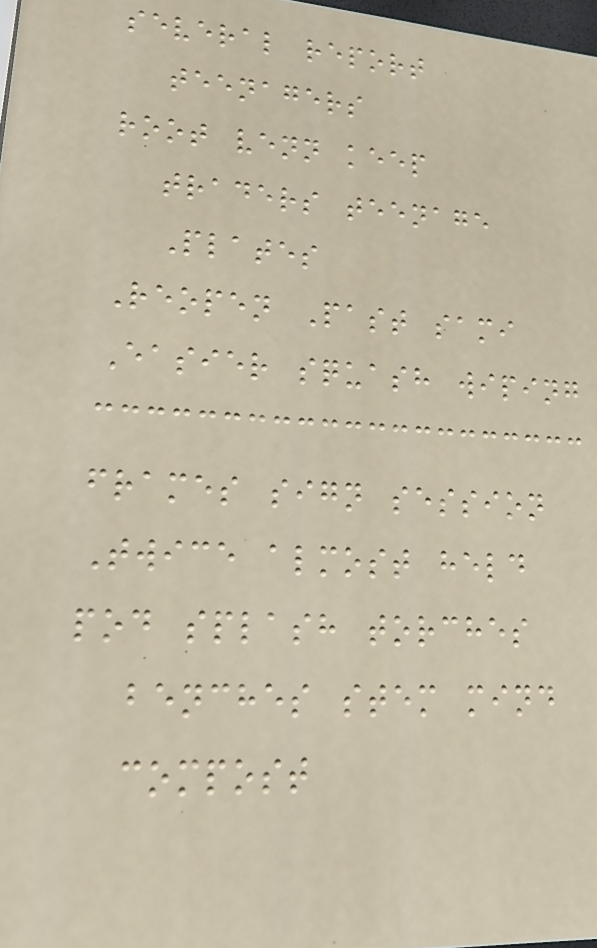several report
teenagers
root venn keep
traders teenage
Plates
Reopen Past sami
Easier squash wiping
frames sign session
Twice almost held
pod splash torches
benches stem mind
compost
